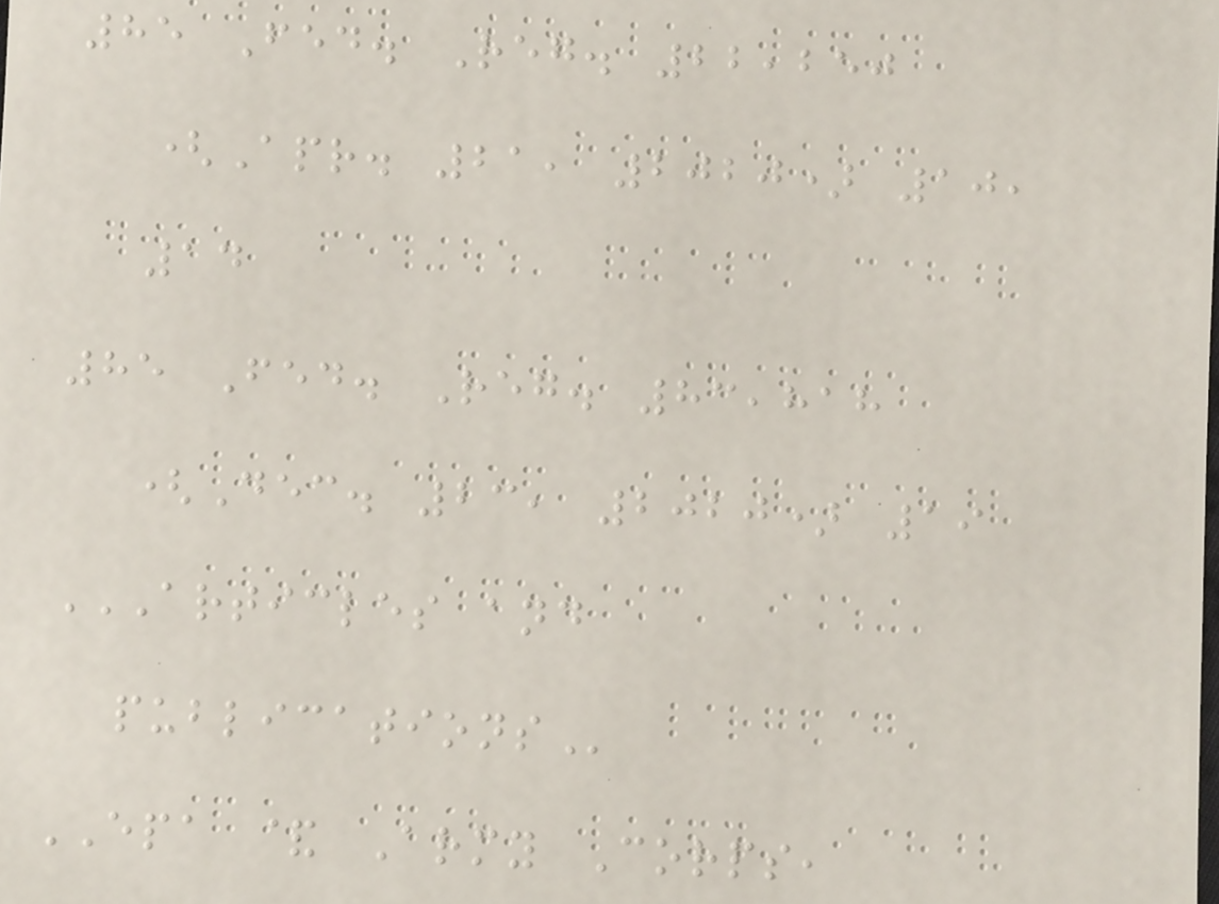85 Fed. Reg. 22,250
(Apr. 21, 2020) 10,
14
85 Fed. Reg. 83,818
(Dec. 23, 2020) 19
ARTICLES AND
PUBLICATIONS
EPA & Army Corps,
